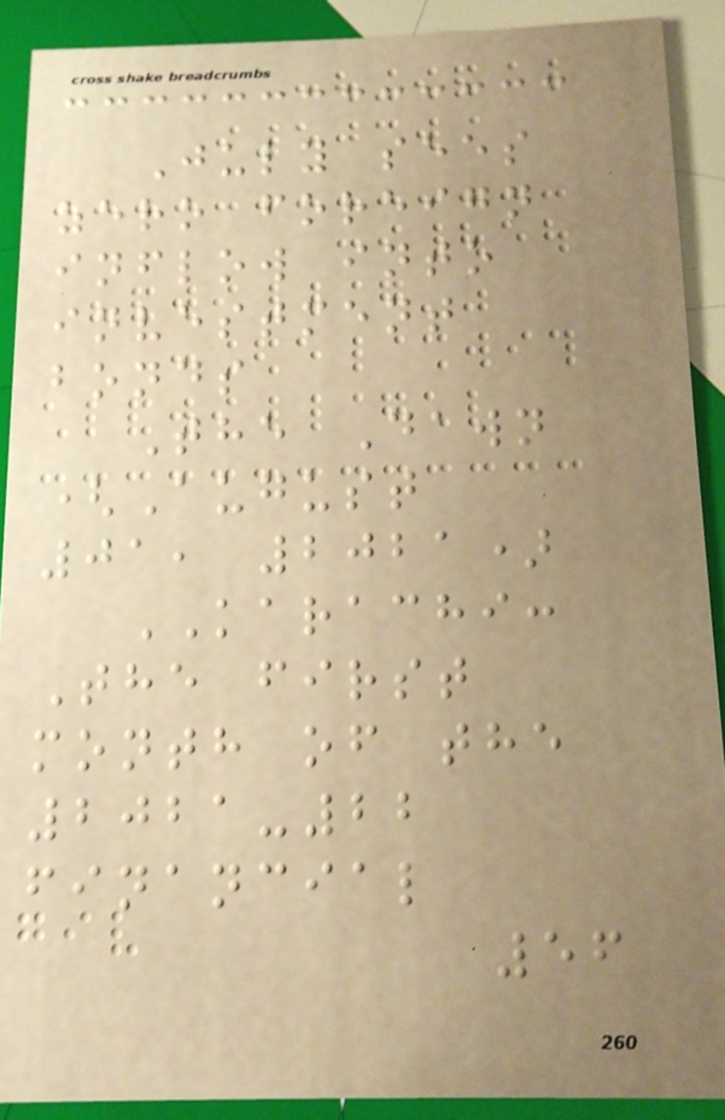July sees
zero foreign
inflow into
investment
bonds
The Dawn
(August
01, 2021)
KARACHI:
The first
month of the
2021-22
financial
56
